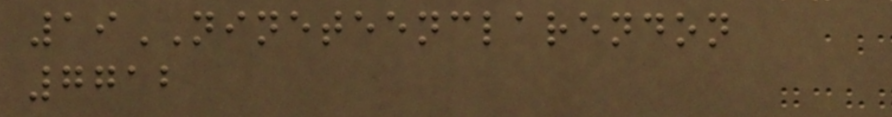19NINETEENCLARENDON
7712
